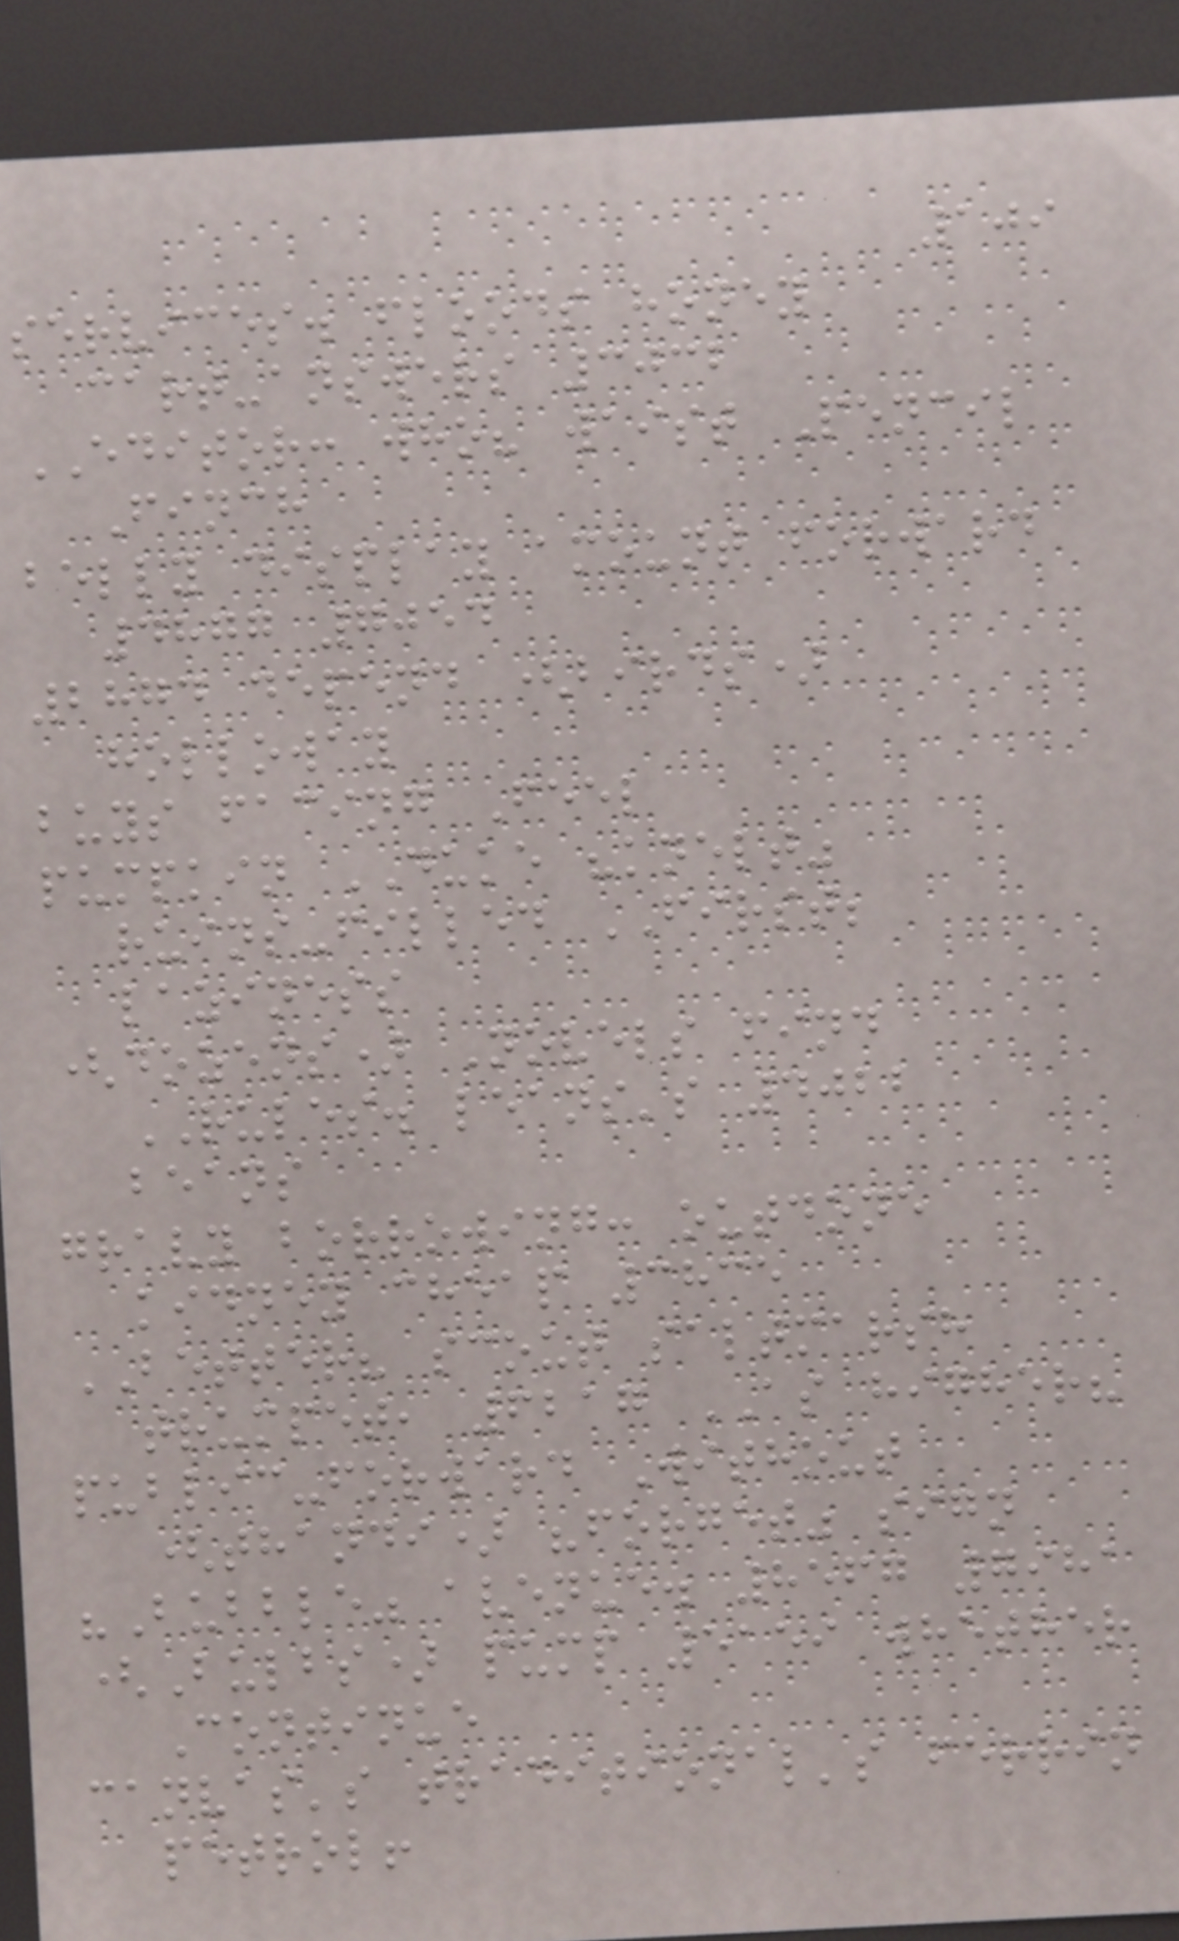109
services. floods honey
cart-answers 3032
EDITOR: who? waist Pencil
Finch
belly display amount forward
4877 7054
2874 depend (birds)
holloway
buys facing Feel
pumpkin DUKE "knelt"
ruins-filled FIRST;
laziness
(dozens) Novels find
RULES. leans's 4022
beans
gravy borrowing: outdone
kidney cheap 3835
BETTER? scout saltmarsh
trumpet, 6217 AS higher?
public-forward Without
(thandi) "forget" sign
"Bubble" avenue. 8567 7981
(Bulbs) pump 5159 whether
Continue
canvas's traditional's ferrin
petrol!
